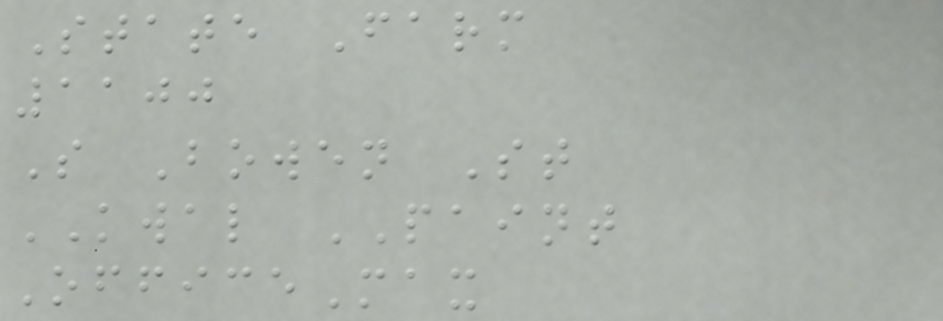State Farm
1100
S Bowen St
KWAL PAINT
OfficeMax
